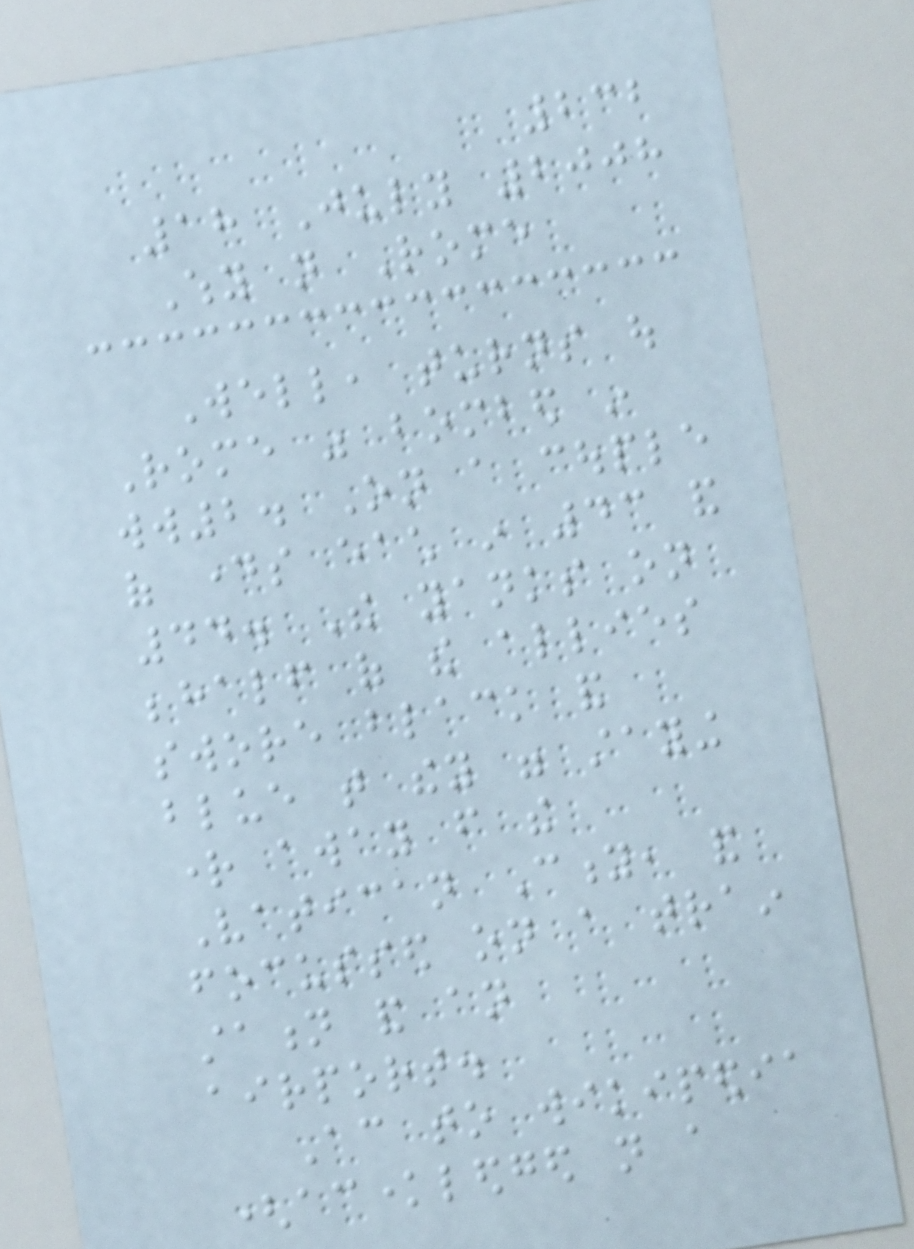232
18 July 2008
Why not Rome
Well, turns out
Rome was bombed in
ww2. On a couple
of days each in 43 and
44. The yanks on
behalf of the allies
swore black and
blue that they were staying
right away from the
Vatican City, and
focussed on a train
station and an
airport.
According to wikipedia
(acknowledged not a
